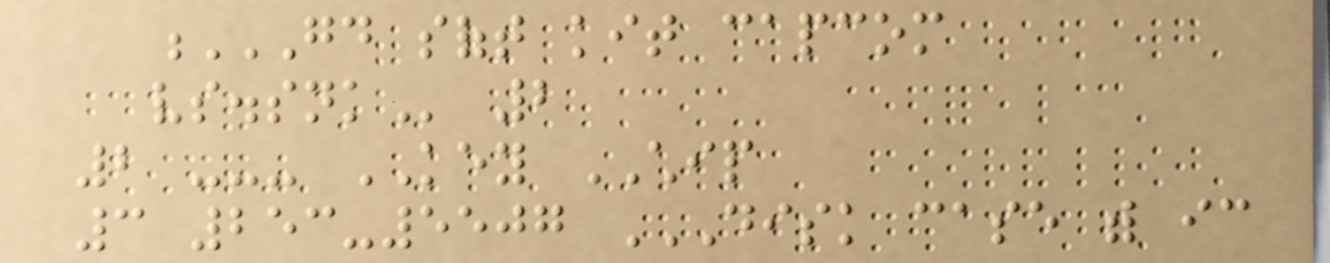GD SOFT KIT CAPCOM
VS.SNK 2
2 --- KEY CHIP
3 253-5507 DISK CASE WITH IC
